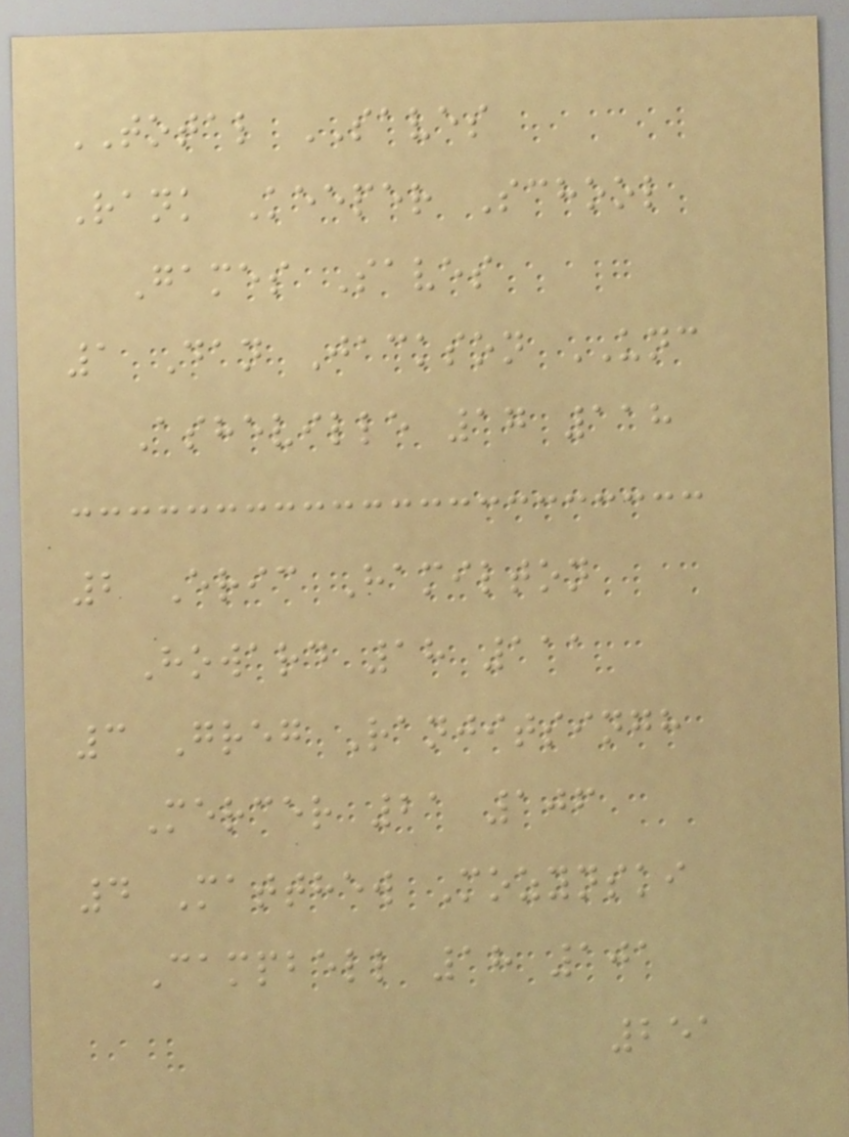TOTAL SAVES
Rank Keeper School
Games Saves
1 Dan Jackson UNC
Asheville 17 118
2 Eric Hamilton
Howard 18 111
3 Greg Ranjitsingh
Mercer 21 106
4 Matthew Mozynski
Campbell 18 101
251
